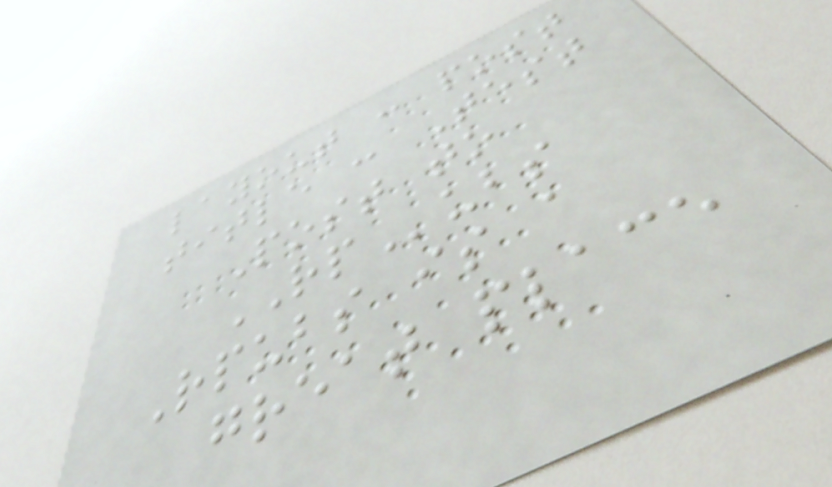layout : post
title : Test
Post to
RPubs
Rpubs is a
great place
